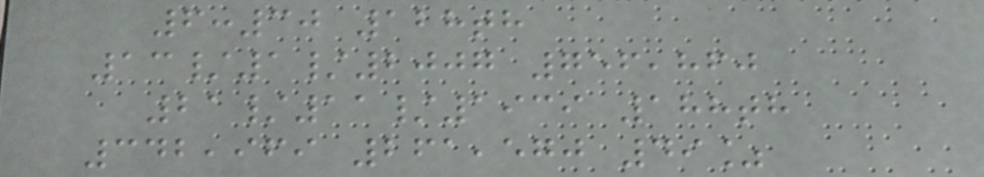6:30 128th
13/1/2007 756,860
21/11/1939 188th
342,969 261,570 49%
